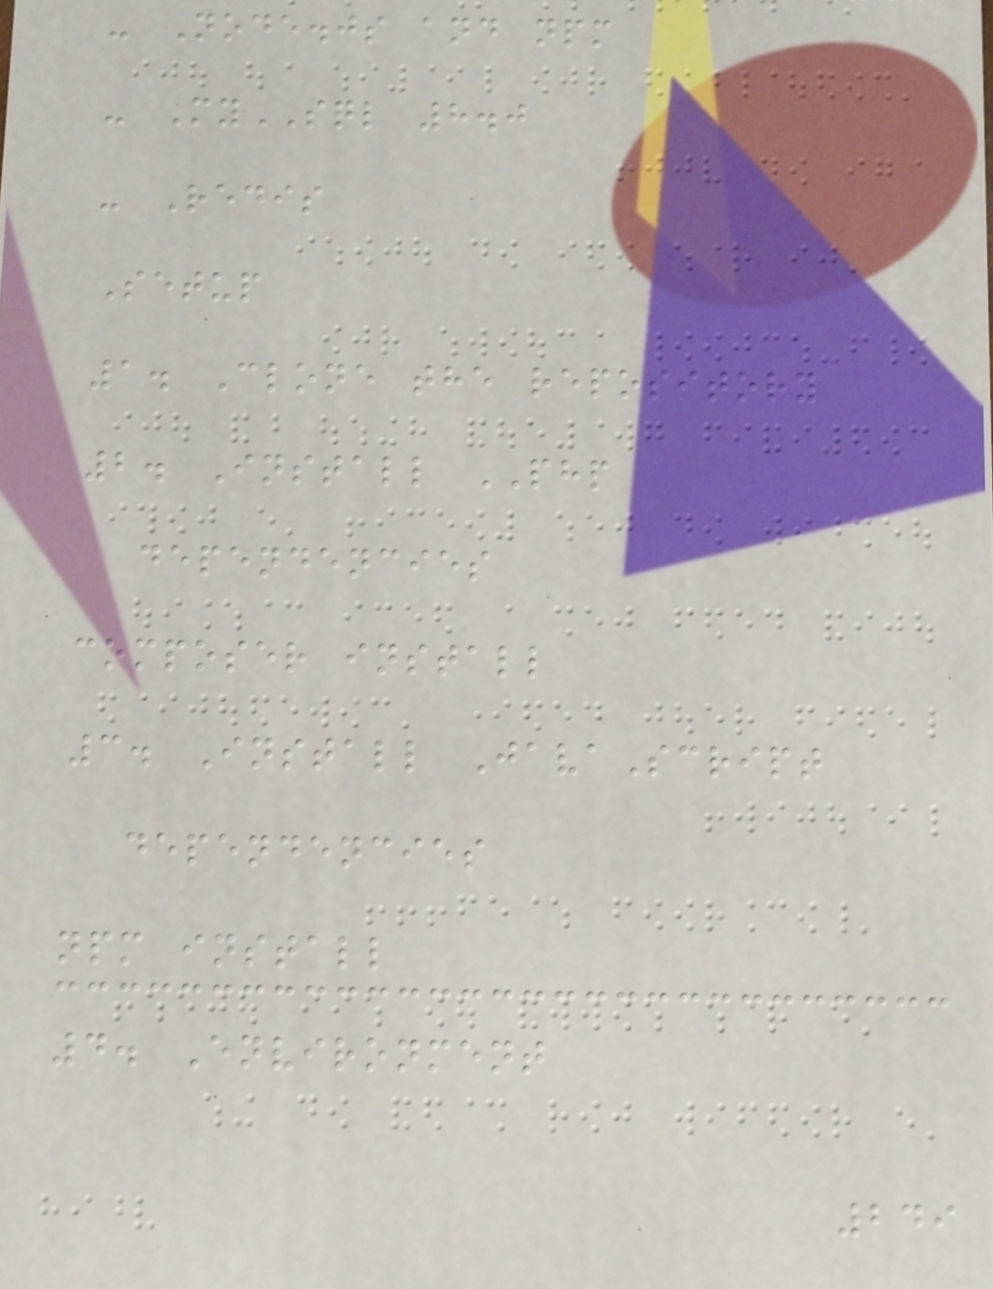- Node.js and npm
- MySQL 8.0
- Redis
Setup
1. Clone the repository
2. Install PHP
dependencies
composer install
3. Install JavaScript
dependencies
npm install
4. Environment
249
